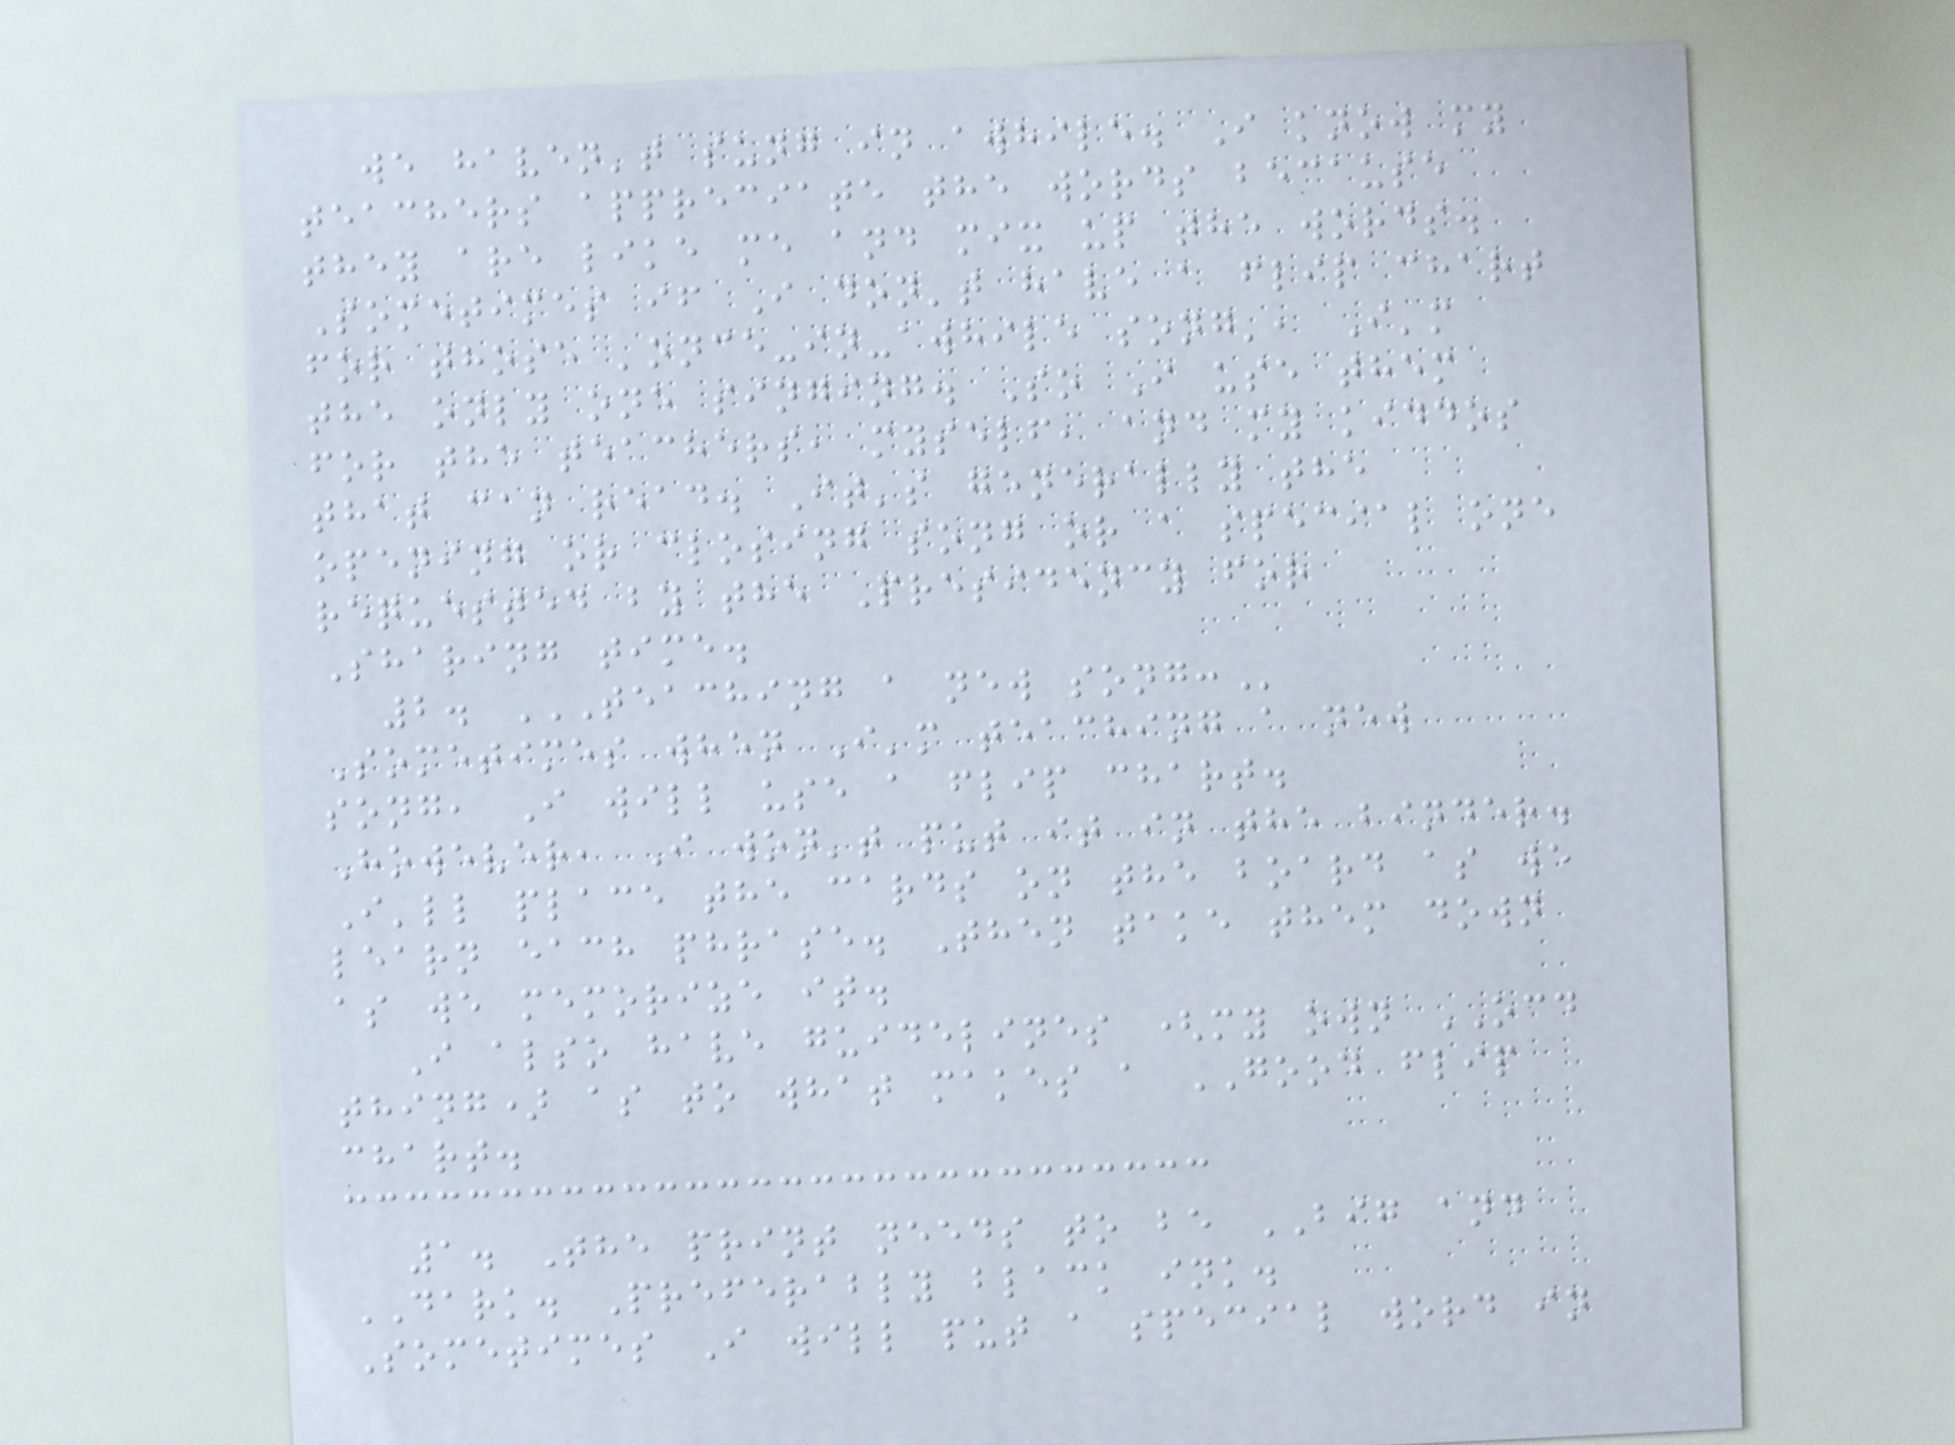we haven't sung in awhile. I know my
teachers appreciate the words because
they are like me and mix up the words.
Sometimes if I don't have a flip chart
for those 'once-in-awhile song', I'm
the only one singing. So I use them
for the teachers, myself, and my kiddos
that can read. It's generally the
opening or closing song or a special one
requested by the Presidency for
Sharing time.
2. TEACHING A NEW SONG:
Sometimes when I'm teaching a new
song, I will use a flip chart.
However, I won't put it in the binder.
I'll place the cards on the board as we
learn each phrase. Then take them down
as we memorize it.
I also have guidelines (my own OCD
thing) as to what makes a GOOD flip
chart.
1. The print needs to be BIG and
DARK. Preferably black ink.
Sometimes I will put a special word in
